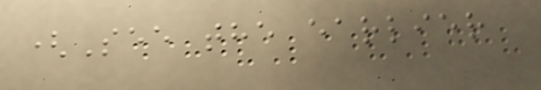(See the earlier
